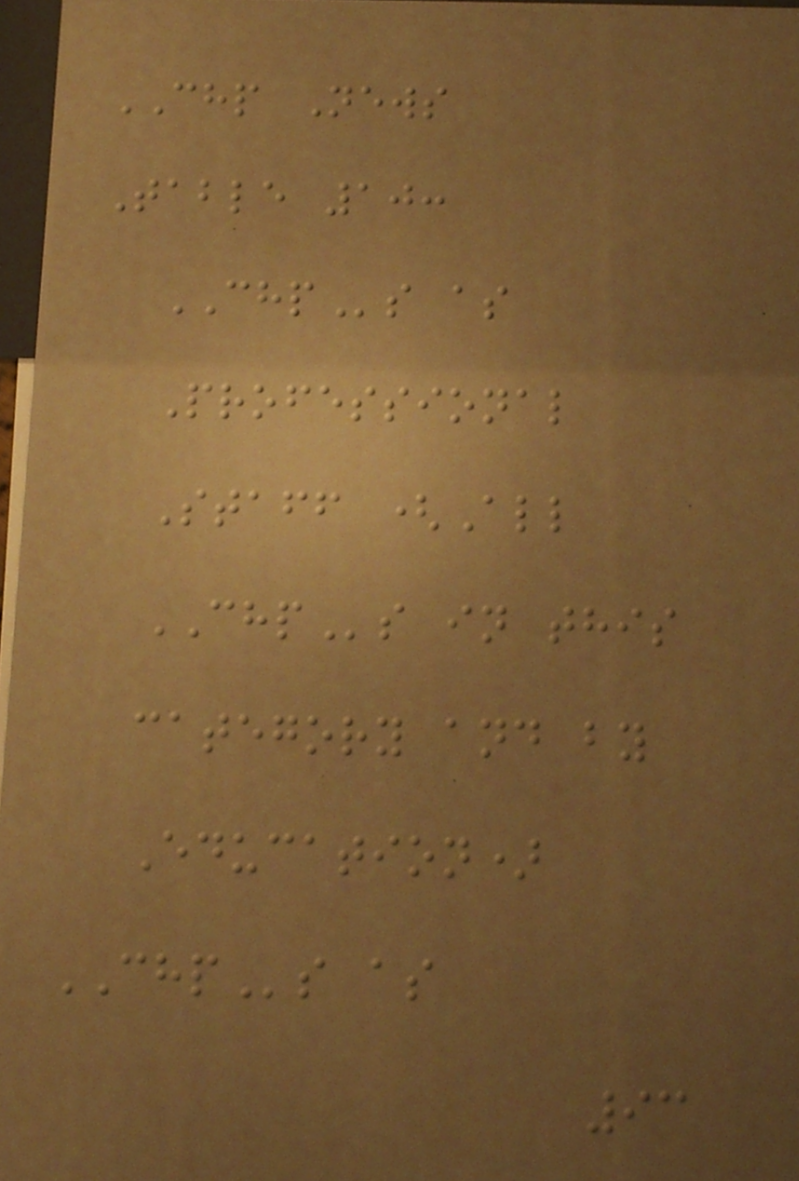CHP News
Table 10:
CHPs as
Professional
Staff (All
CHPs in this
category and by
Education)
CHPs as
93
